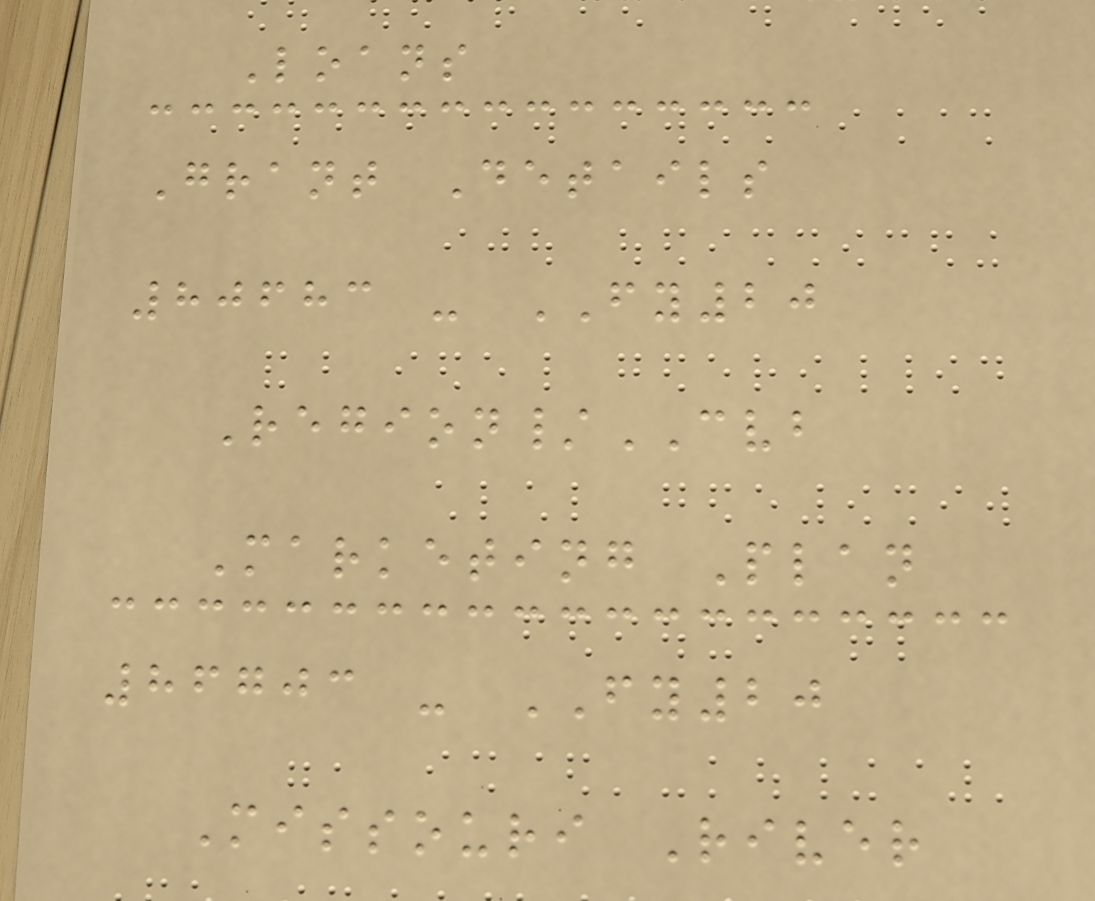Loans
Grant Details
80683 - FY20
Region/CVB
Marketing Plan
86703 - FY20
Missouri River
